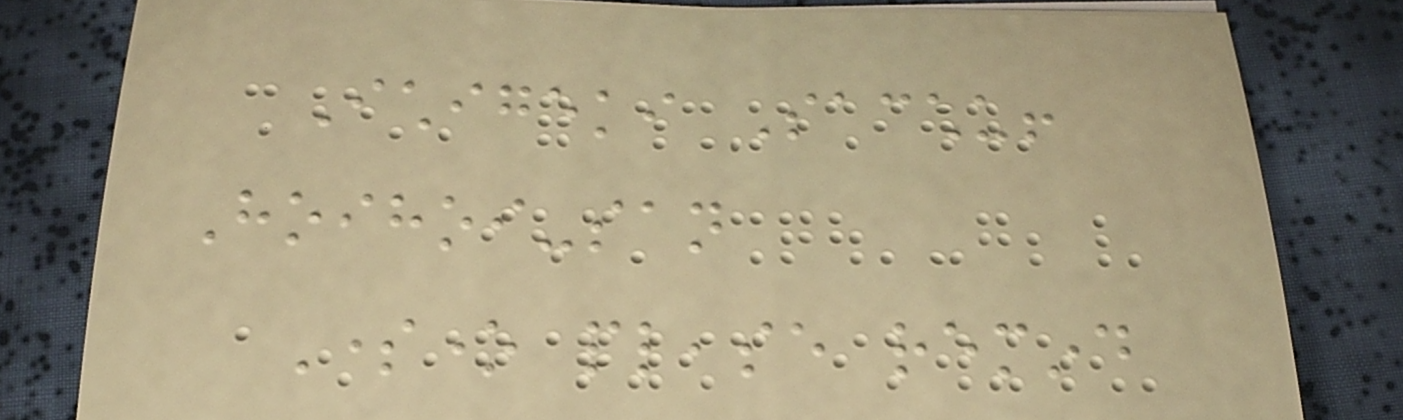Ichigeki Sacchu!
Hoihoi-san
Someone please remind
